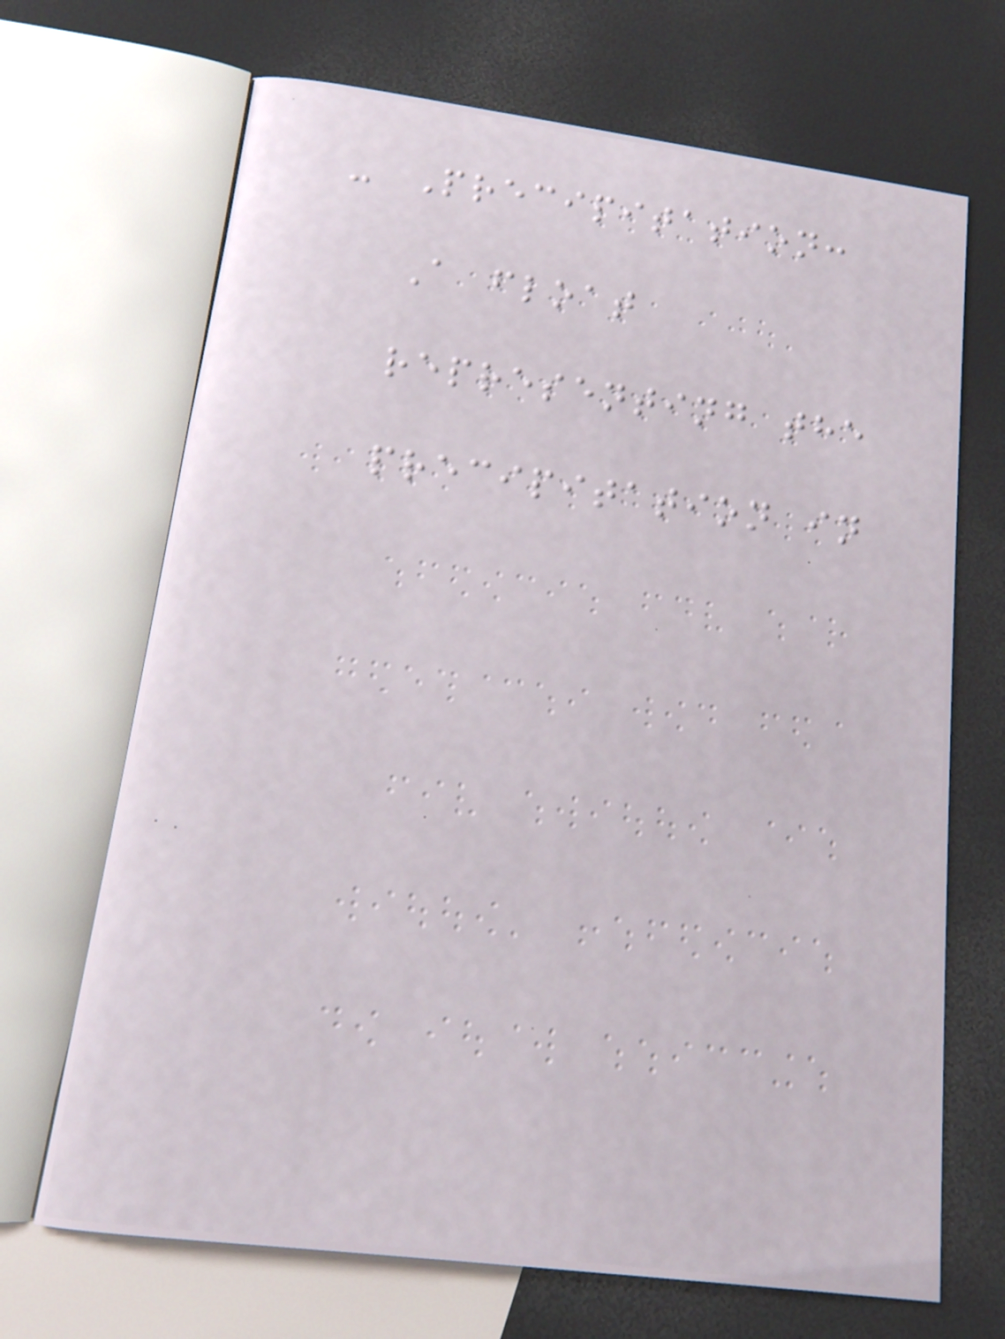- Precipitation:
A float
representing the
precipitation in
